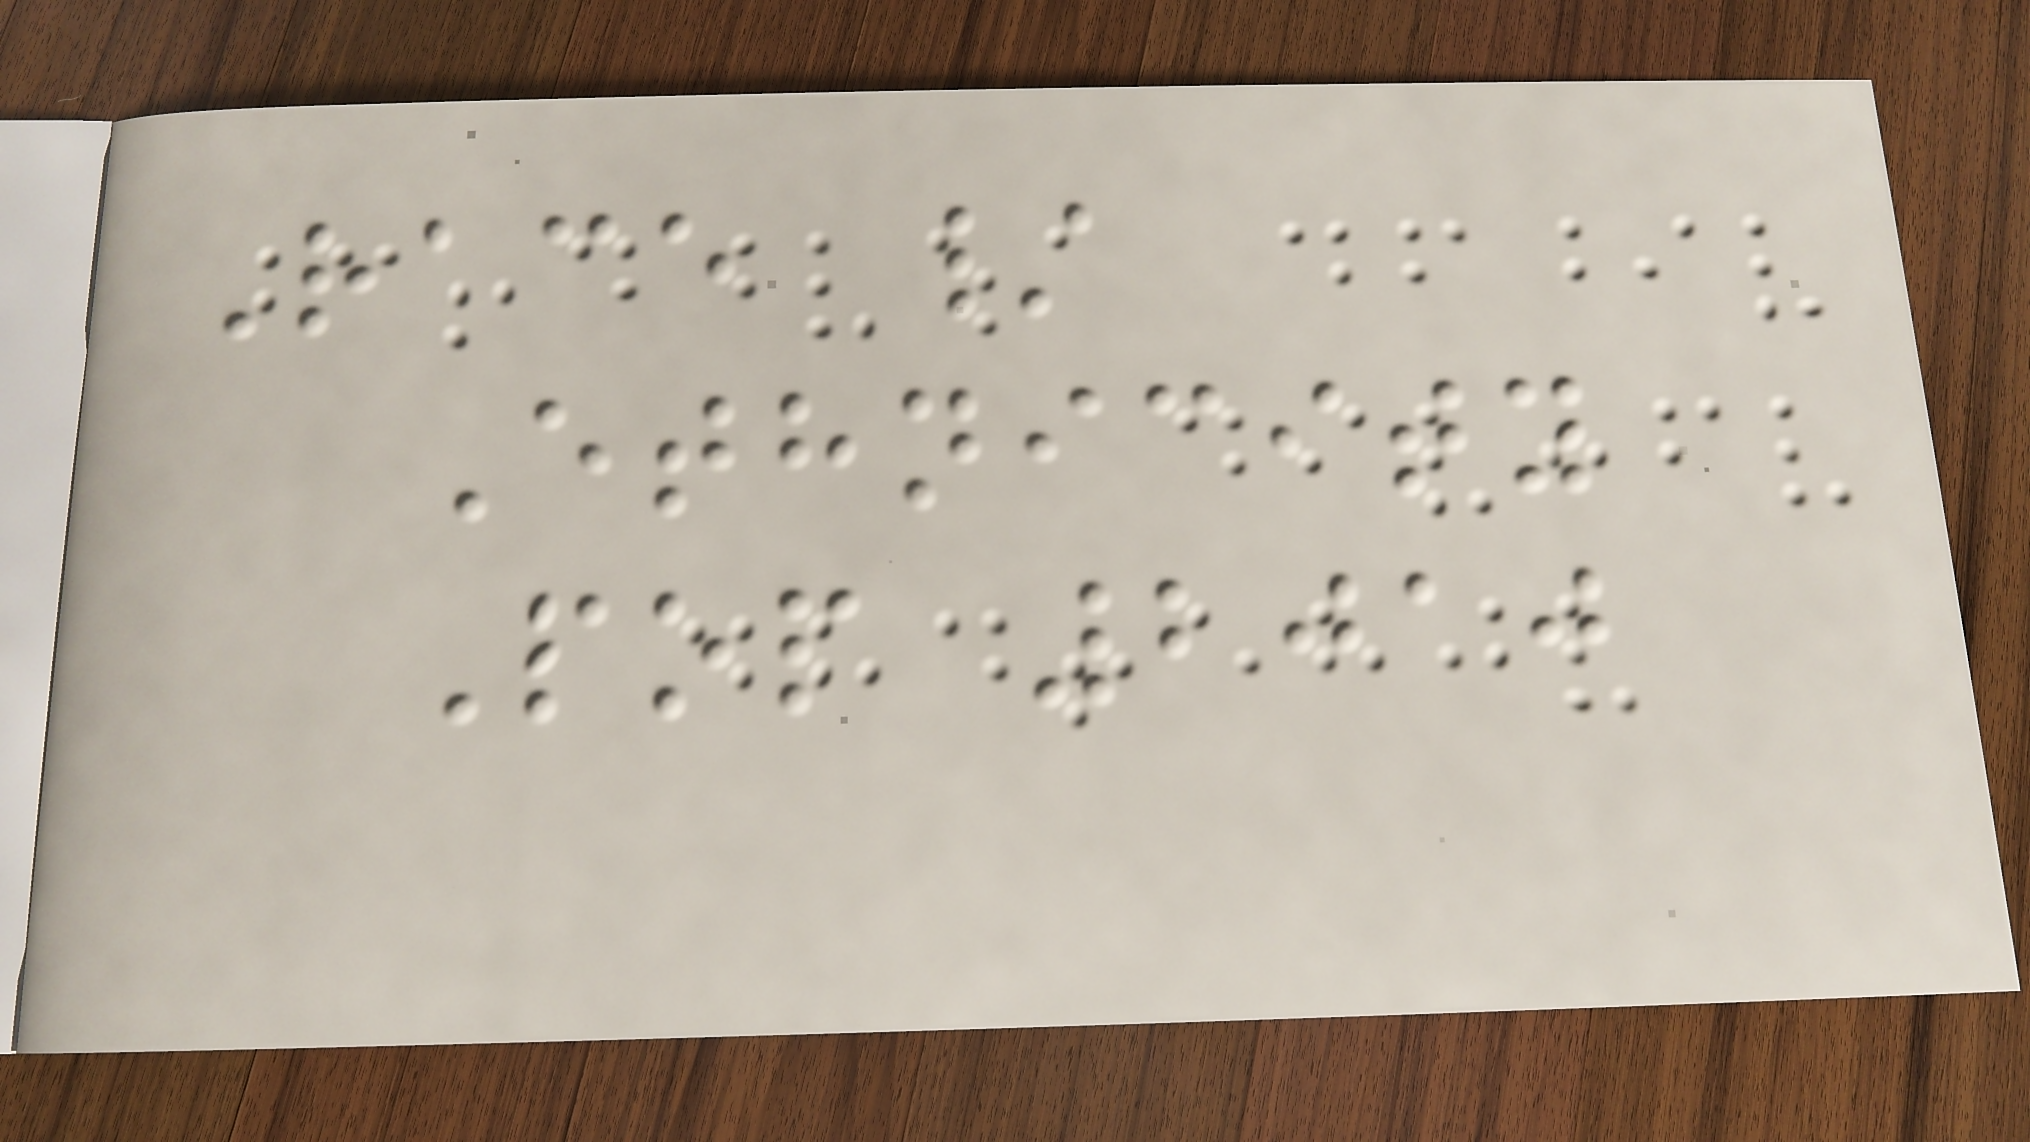Race /
Ethnicity
Pop 2010
